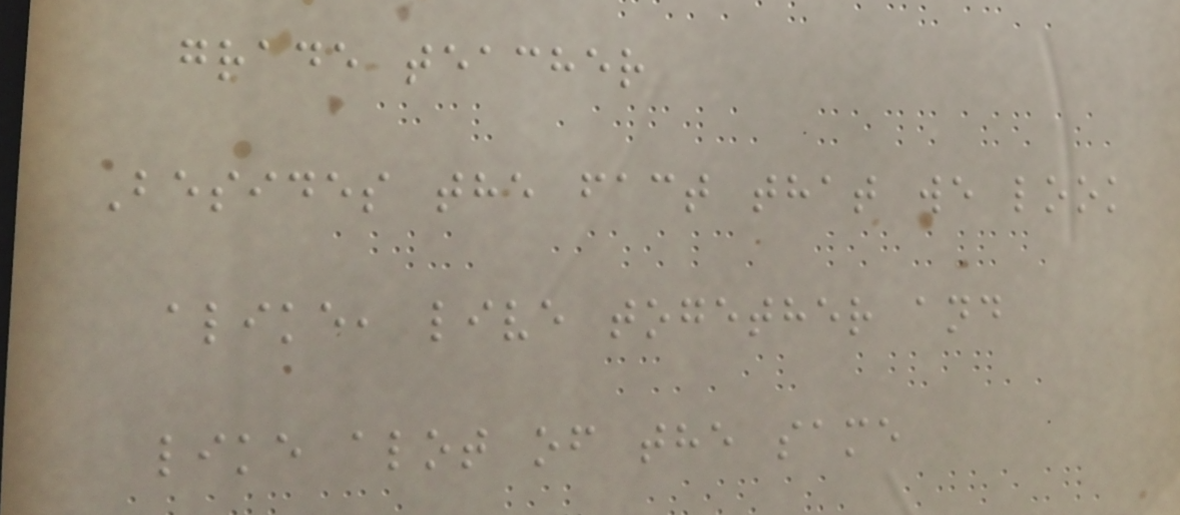grade teacher
Besides the fact that we look
alike, live together and
like alot of the same
